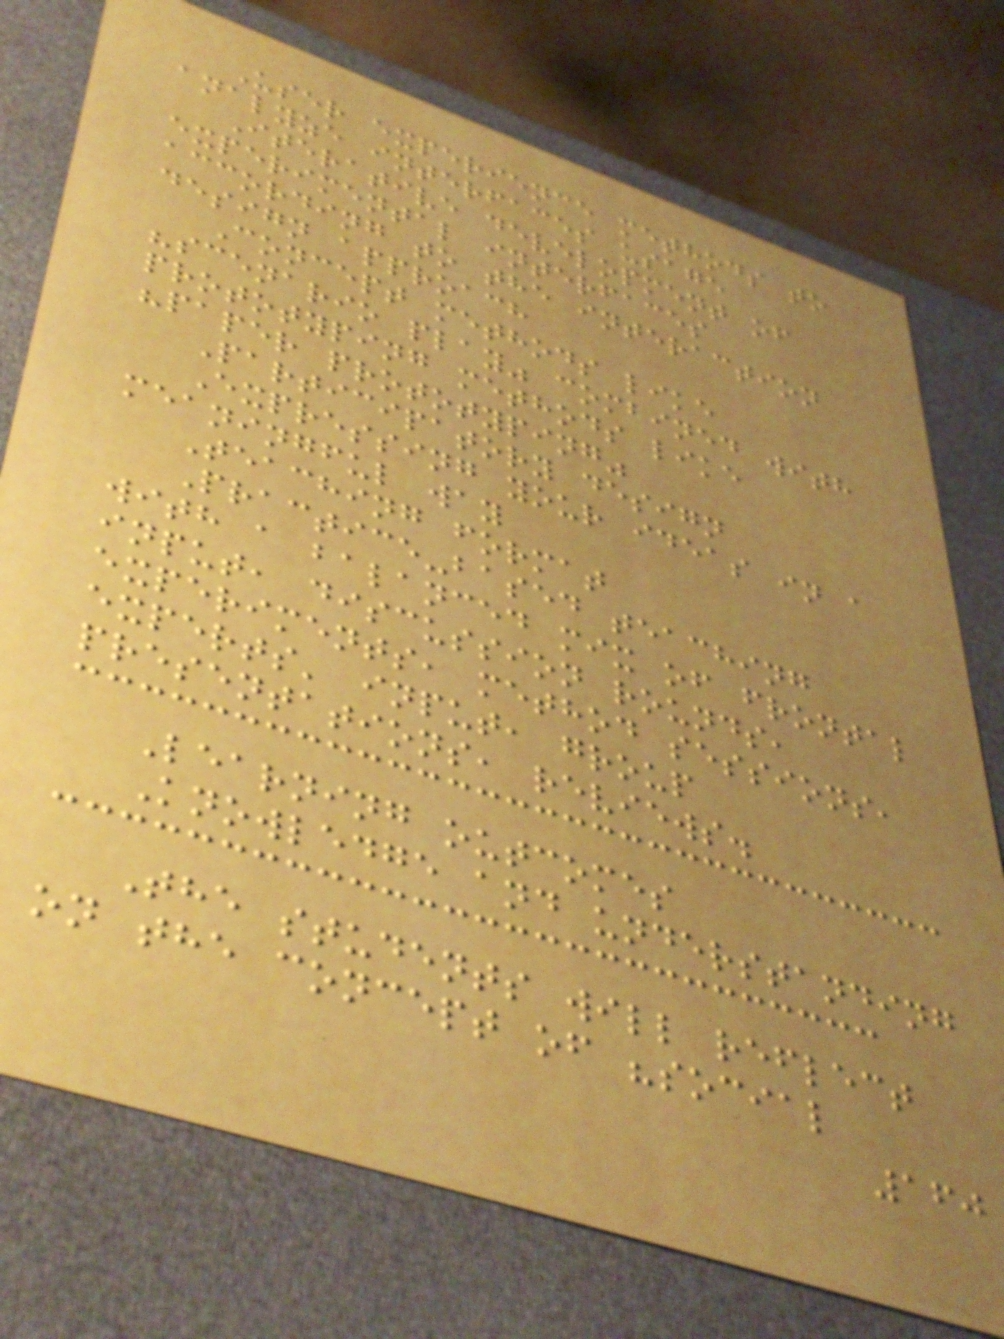User experience methods to
analyze interfaces usage
Iterative development of
experimental interfaces
according to the interaction
design approach
Concept methods like
"scenario play" combined with
prototyping methods like
"paper prototyping"
Participatory design
Expressing your ideas in a
meaningful way
Teaching format
Practice-based teaching
with a balanced mix of frontal
input, discussion rounds,
experiments, method sessions,
experts' input, group
presentations, reviews.
Learning outcomes
Knowledge and understanding
The students will reflect
on the concept of "social
160
